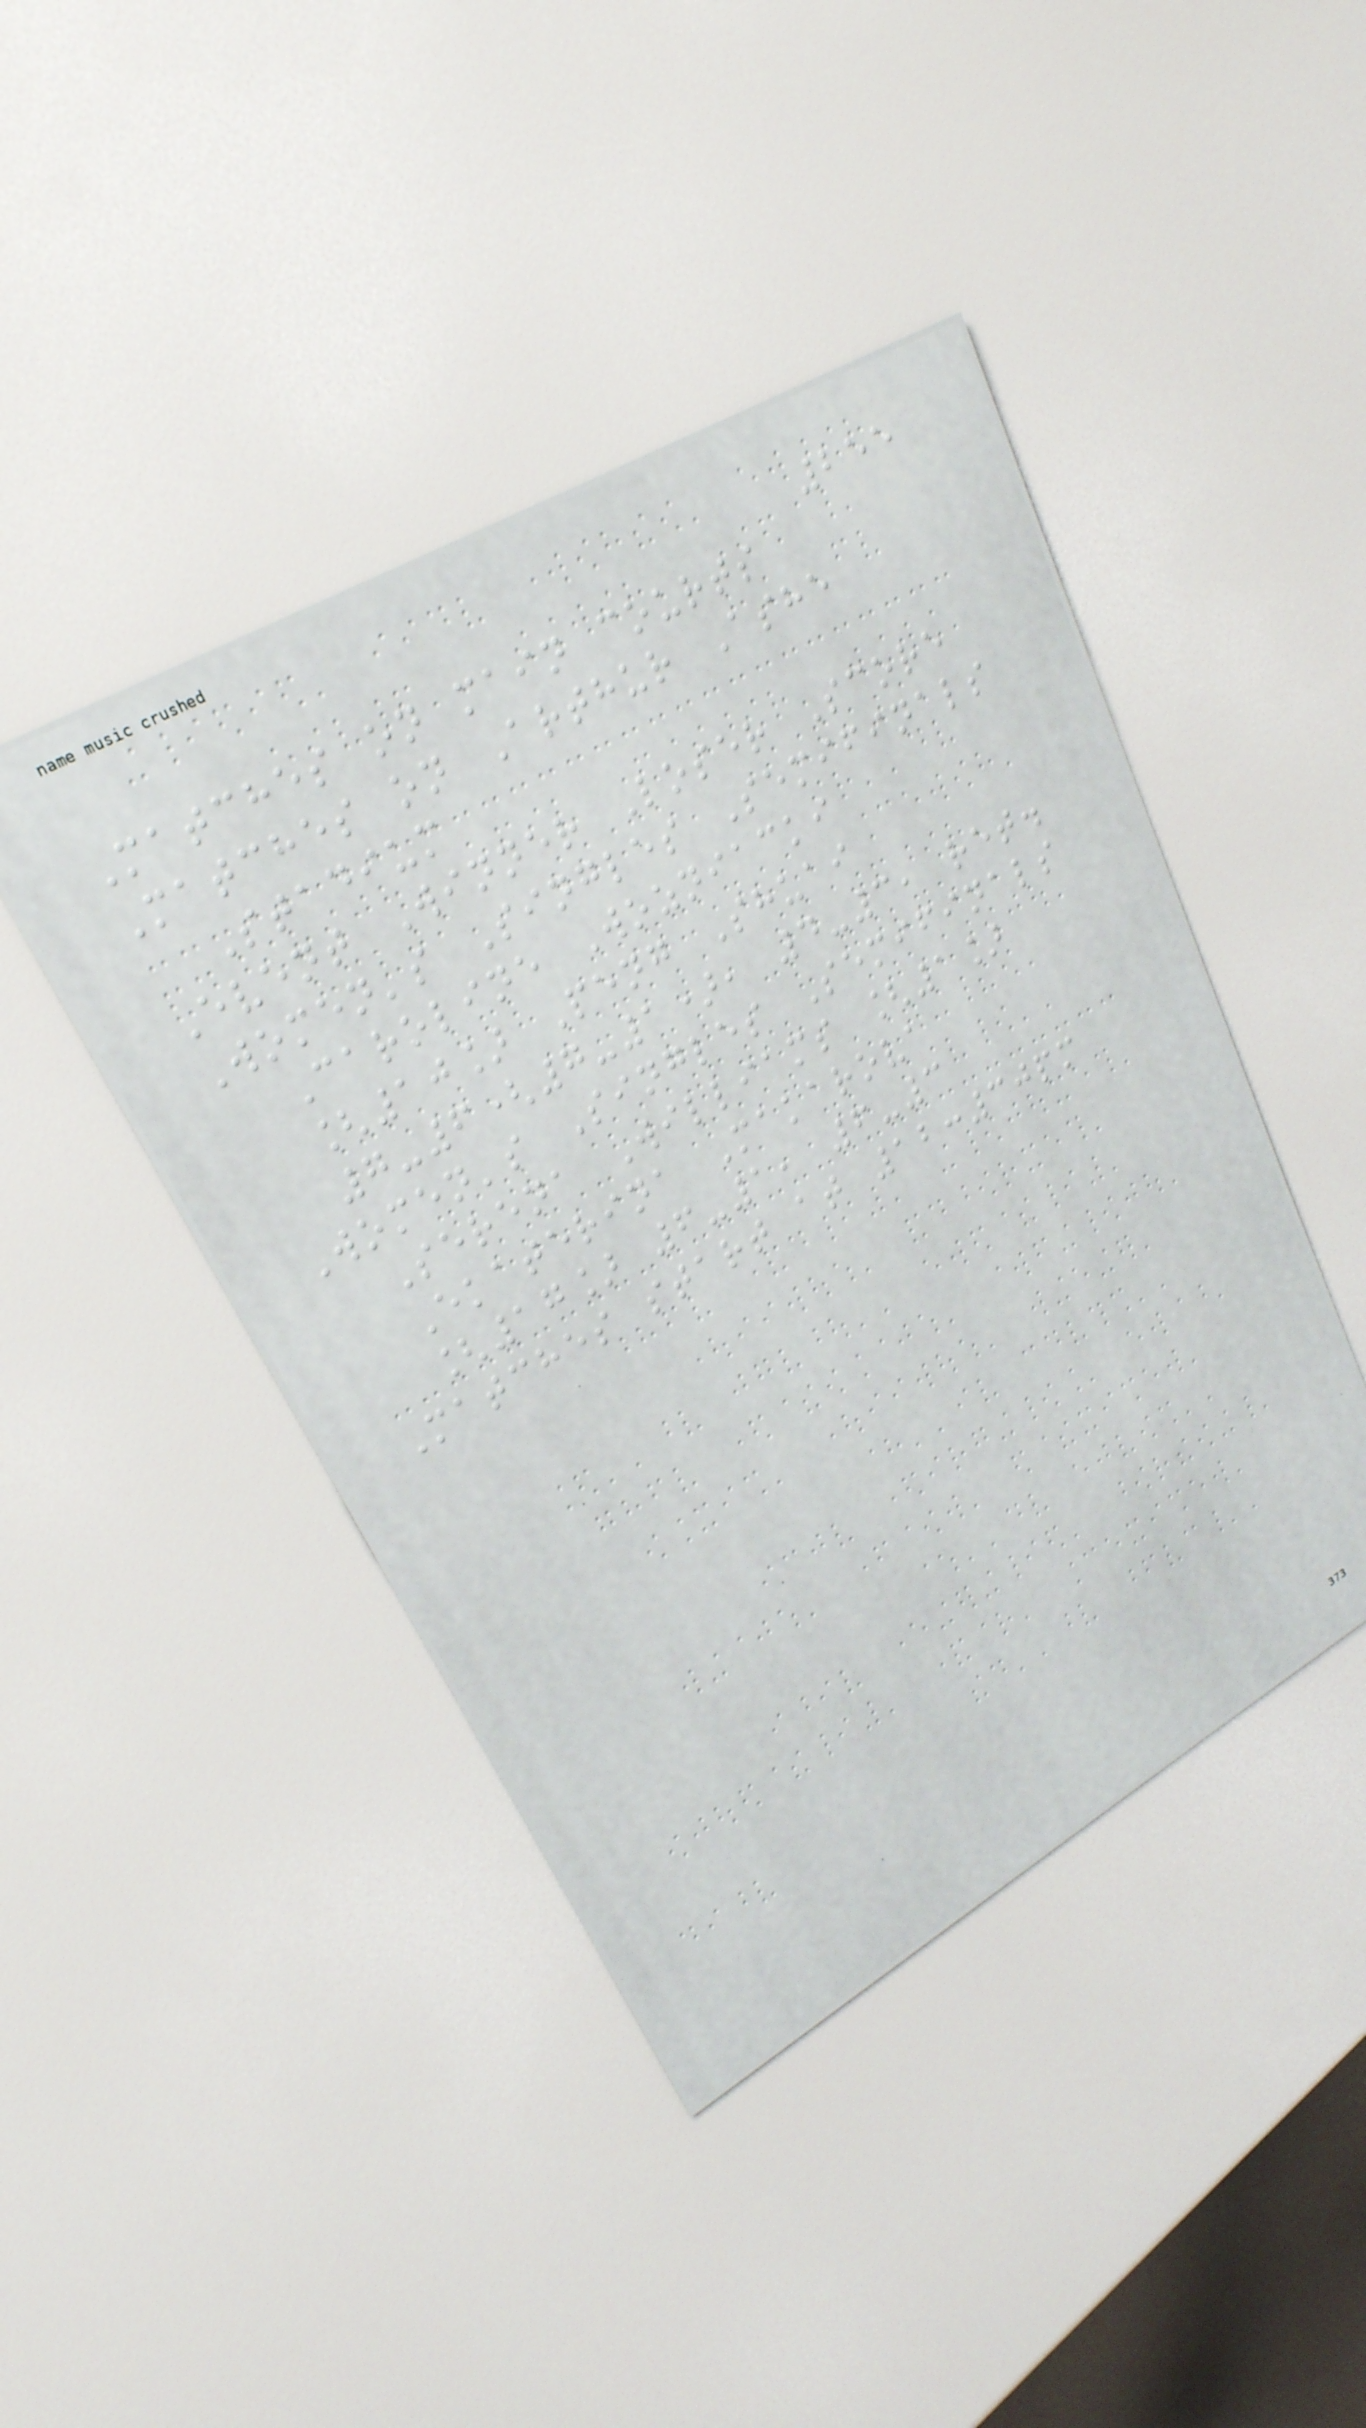255
Matches on main courts
Matches on Arthur Ashe
Stadium
Event Winner Loser Score
Women's Singles Semifinals
Caroline Wozniacki
[10] Peng Shuai
7-6(7-1), 4-3, ret.
Women's Singles Semifinals
Serena Williams [1]
Ekaterina Makarova
[17] 6-1, 6-3
Matches start at 12:30pm
